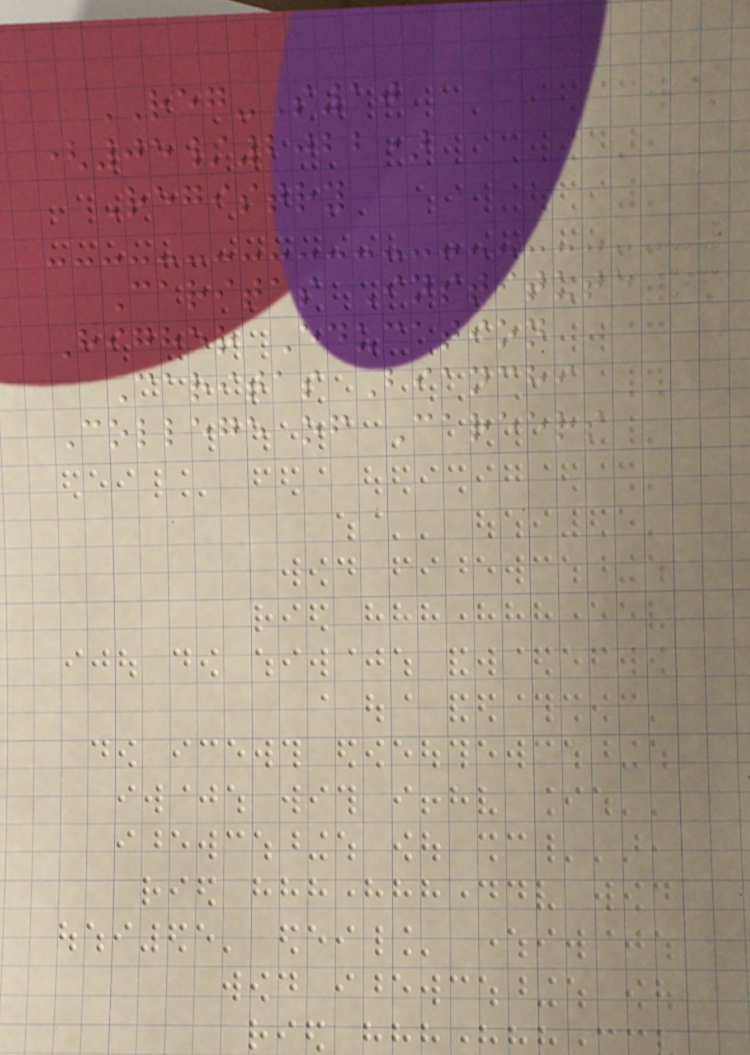REG-S10
(05/2022)
Registry
Caritas Institute of
Higher Education
Caritas Bianchi
College of Careers
